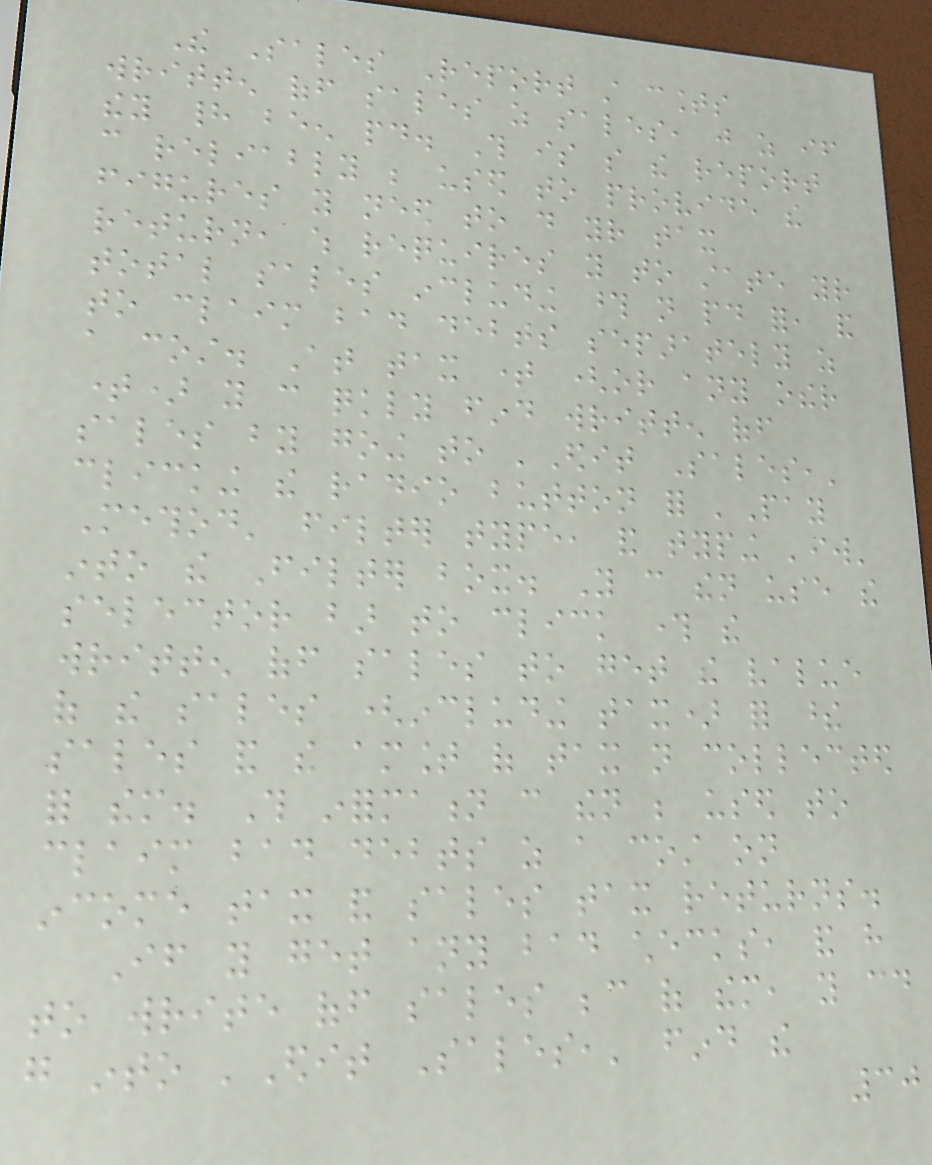The Sales Report still counts
written off sales as sales, just as if
they had been paid. This is so the report
can reliably be used to provide the
figures you need to do your tax
return, which requires you to state your
total sales including those not paid for, and
to claim bad debts separately as
a cost. At tax time (or any other
time) you can quickly find written off
sales by going to 'Edit Sales,'
clicking the radio button for 'Pay
Method' filter type, and typing 'iw'
into the Filter box. You can then use the
selector bar to click through the
written off sales to get the value
of the sales (including tax) for these
sales and the amount of tax not collected
for them. This information can then be used to
claim bad debts as a cost on
income tax and sales tax returns.
If you get any bad checks, and have
to write off sales because of them, you could
go into 'Edit Sales,' find the
30
